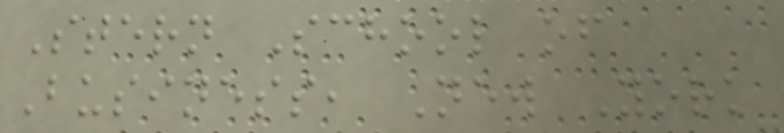Stern School of
Business, New York
